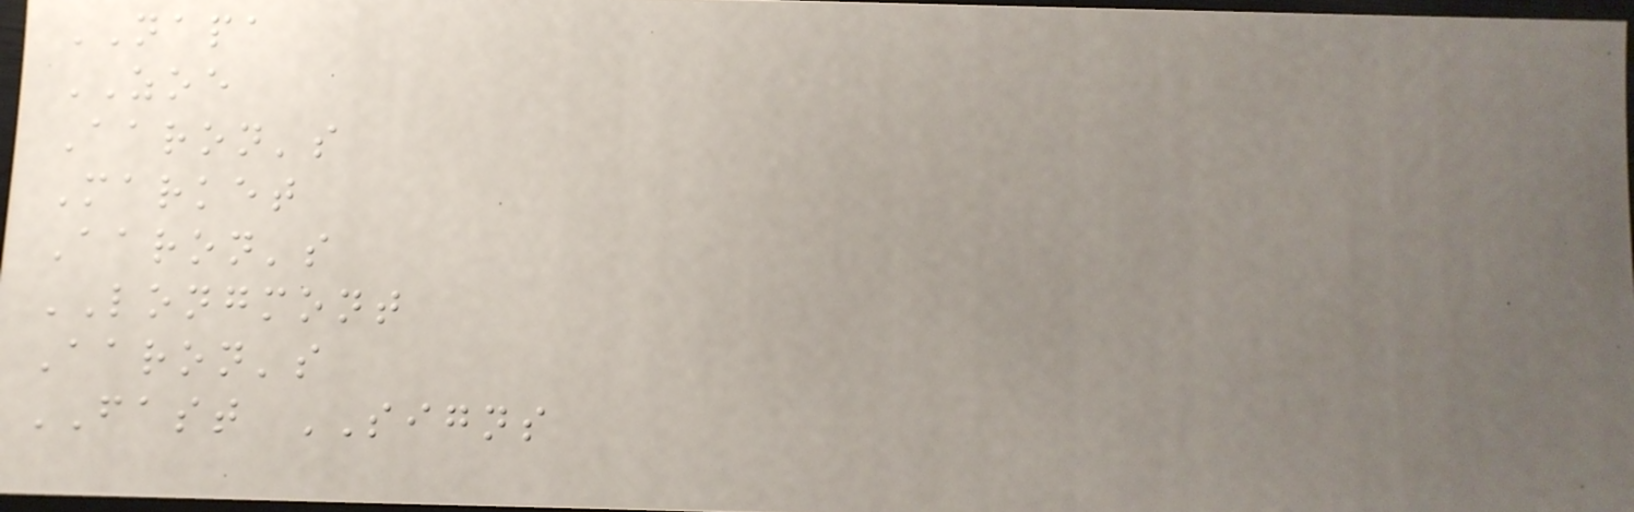NAPA
ZOE
Aaron's
Market
Aaron's
LONGMONT
Aaron's
FAST SIGNS
